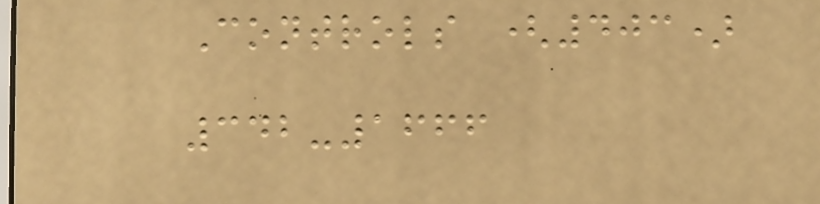Controls (403)
342-1666
